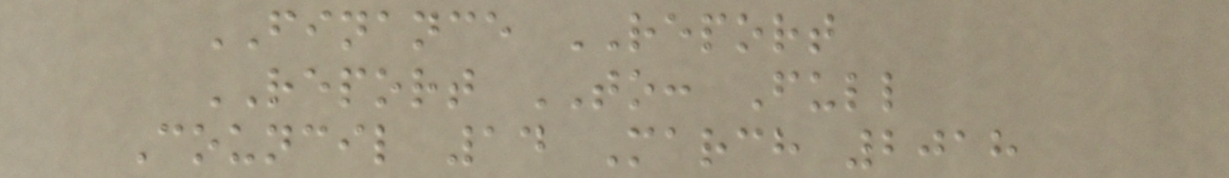FINANCE REPORT
REPORT TO: Full
Council 14 March 2018
